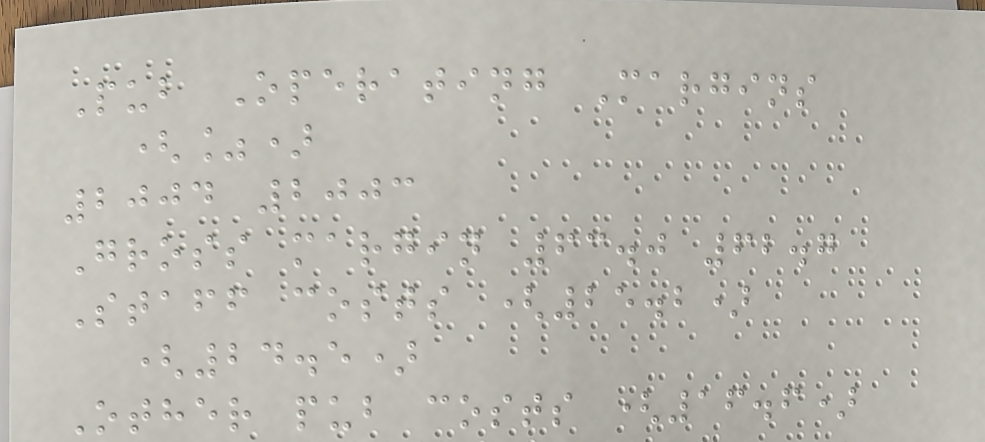Pub Operating Margins
(%)
2004 2003
Gross margin 63.0 62.7
Staff costs (25.2)
(24.5)
Other pub costs (16.6)
